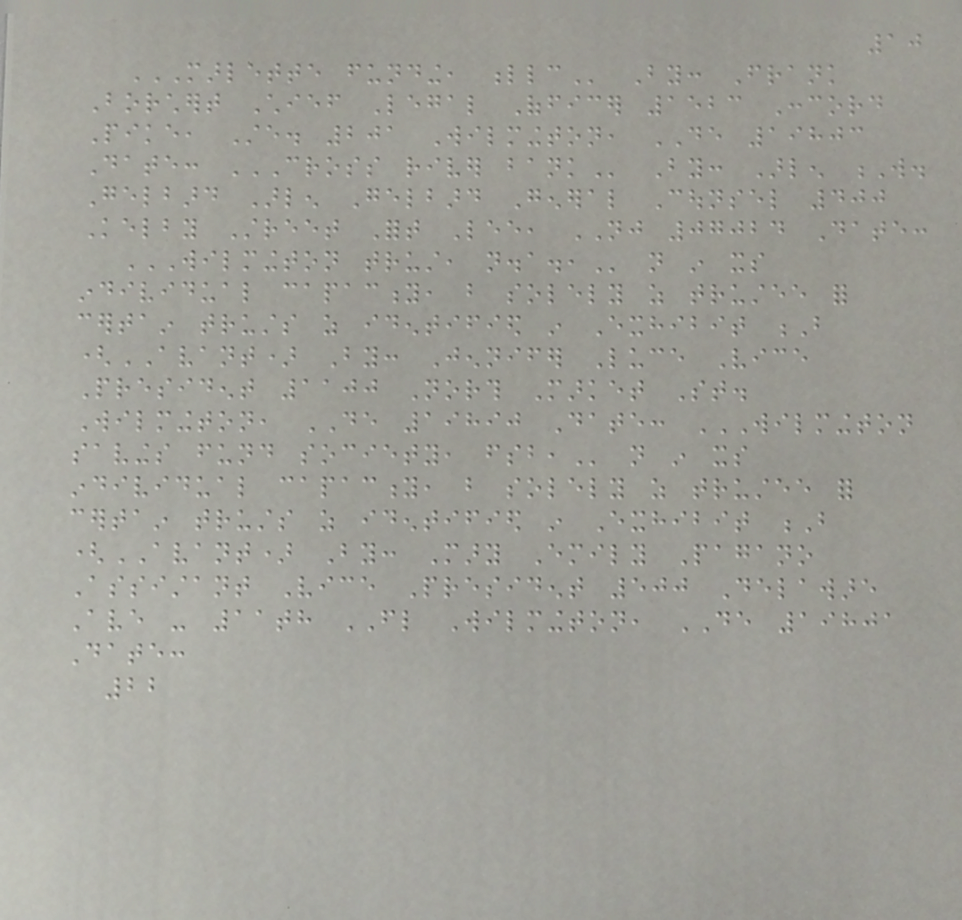10
MARLETTE FUNDING, LLC By: Frank
Borchert Chief Legal Officer 1523 Concord
Pike, Ste. 201 Wilmington, DE 19803
Date: CROSS RIVER BANK By: Arlen W.
Gelbard Arlen Gelbard General Counsel 400
Kelby Street Fort Lee, NJ 07024 Date:
WILMINGTON TRUST, N.A., not in its
individual capacity, but solely as trustee for
certain trusts as identified in Exhibit B
(AVANT) By: Jennifer Luce Vice
President 1100 North Market St.
Wilmington, DE 19890 Date: WILMINGTON
SAVINGS FUND SOCIETY, FSB, not in its
individual capacity, but solely as trustee for
certain trusts as identified in Exhibit B
(AVANT) By: Mary Emily Pagano
Assistant Vice President 500 Delaware
Ave - 11th FL Wilmington, DE 19801
Date:
22
